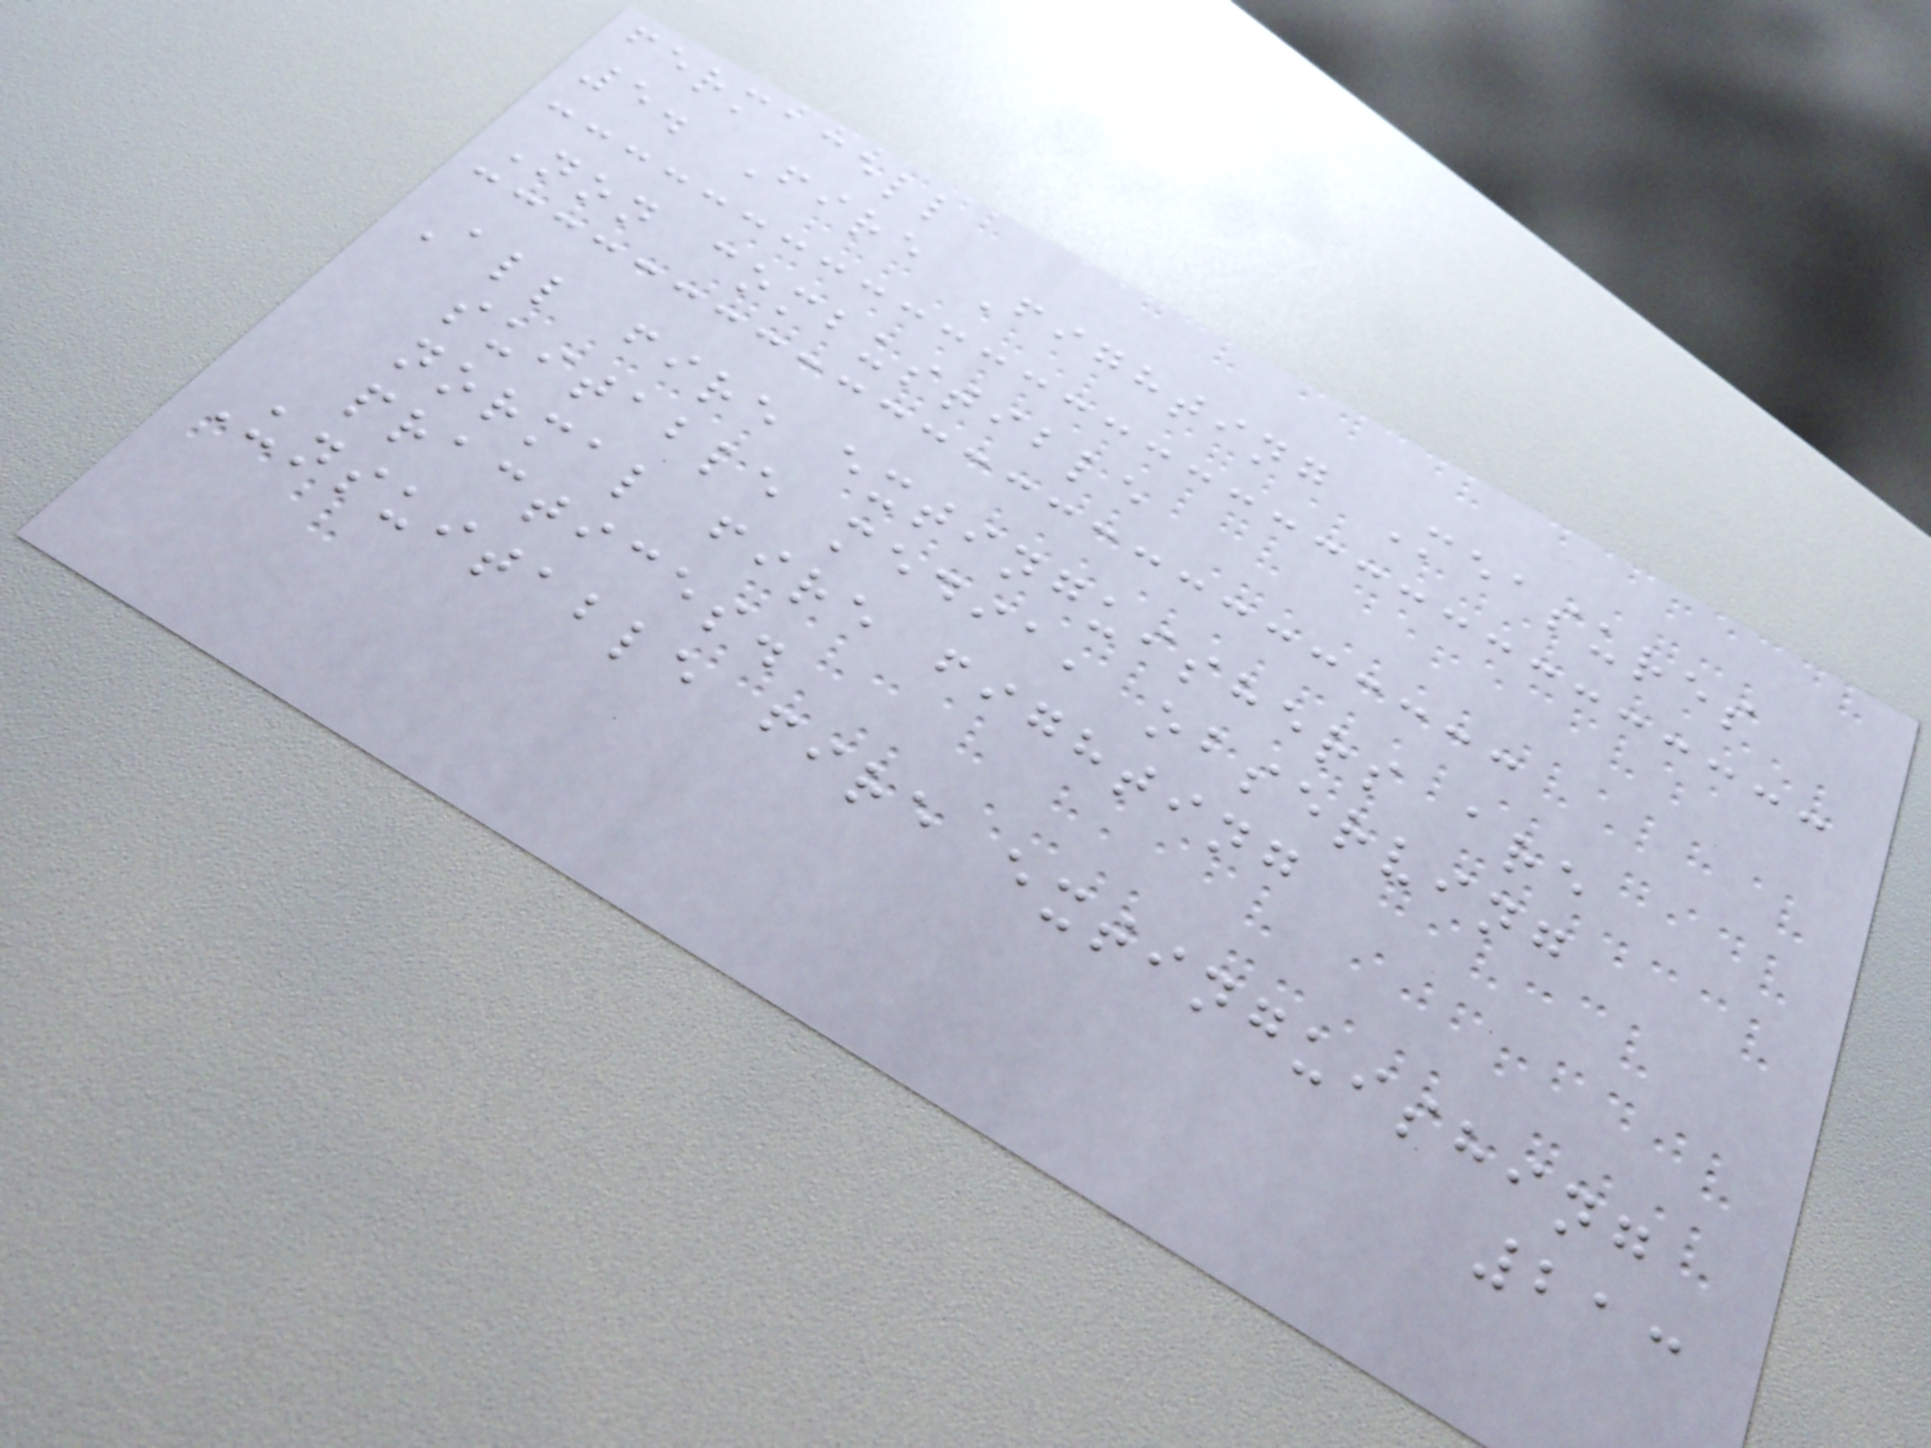fermacell
5. Fire Fighting Measures
Non combustible
All fire extinguishers are
suitable media, observing
normal fire fighting
practices.
Unsuitable fire extinguishing
213
